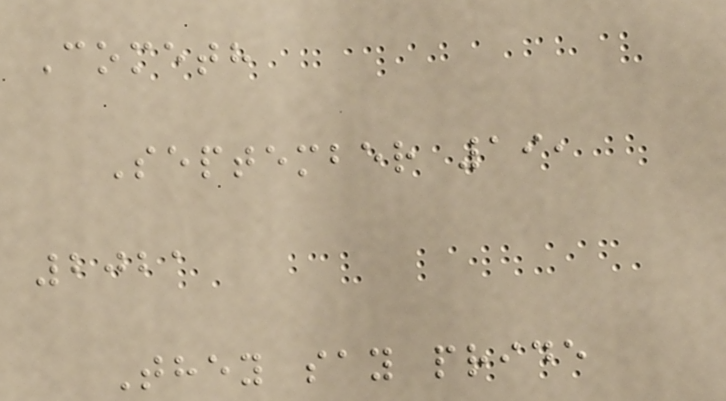Cometh
September 19,
2021
They say pride
